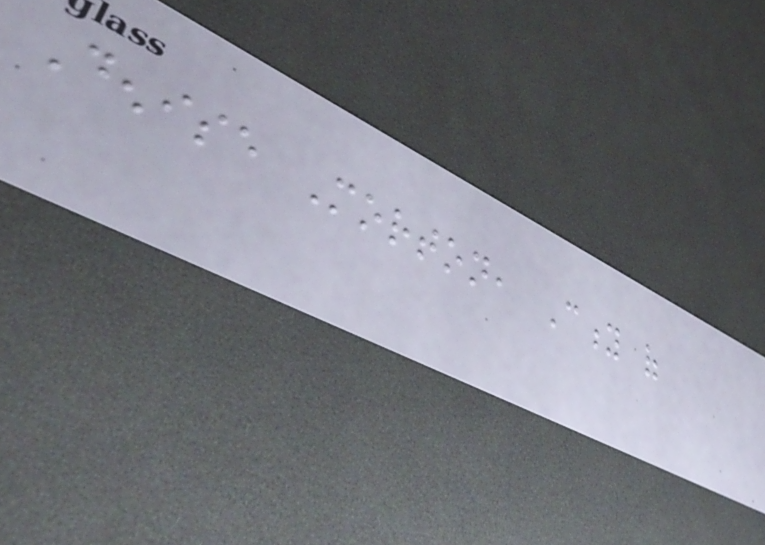Denise Morton, City of
